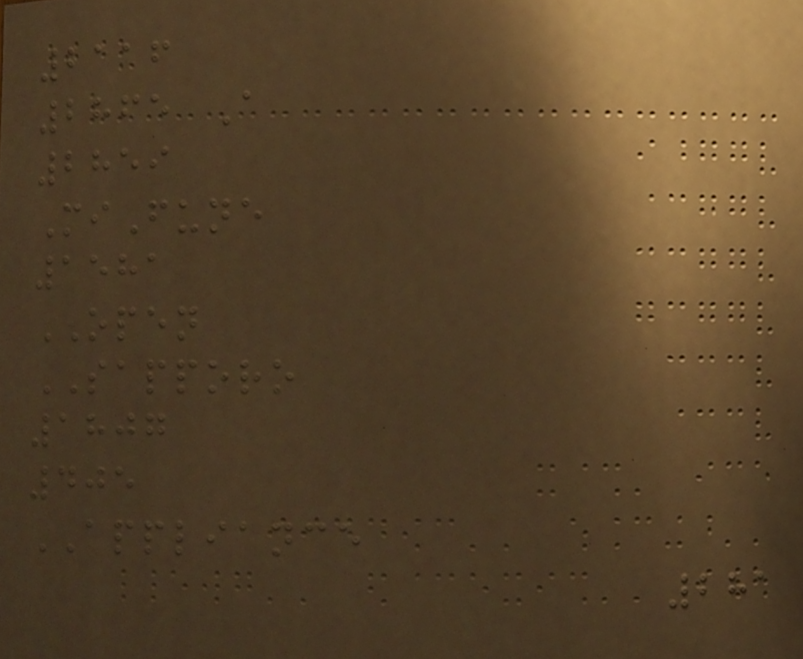2116
2865 A
2859
MiFune
1581
OPEN
SAPPORO
1807
405
APPLIANCE
281
